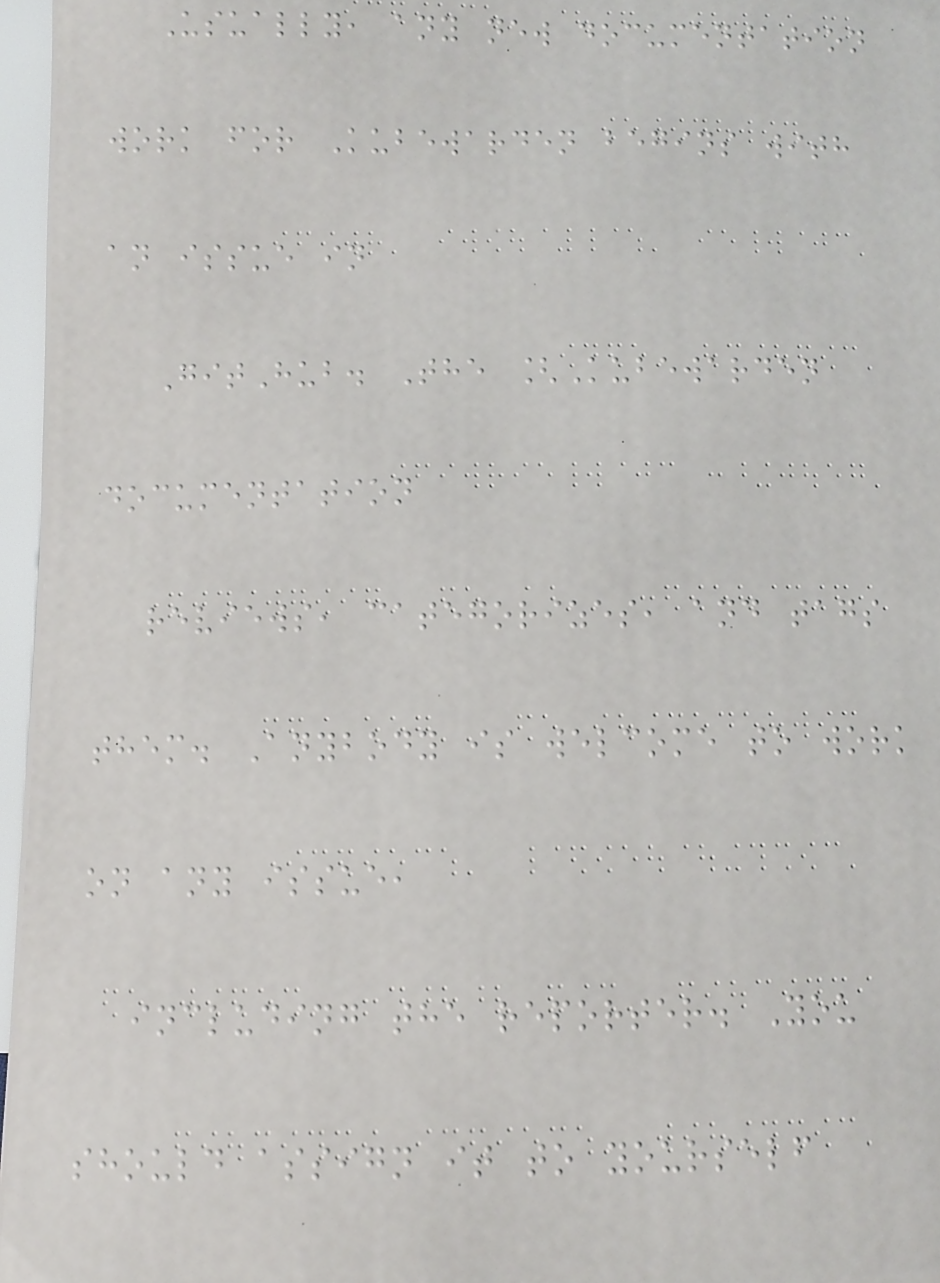Usually, any new documentation
work for Kubewarden begins with
an issue in
GitHub. The [Kubewarden
documentation
reviews, categorizes, and tags
them. Anybody is welcome to work
on any issue,
including the reporter. You
should assign it to yourself
